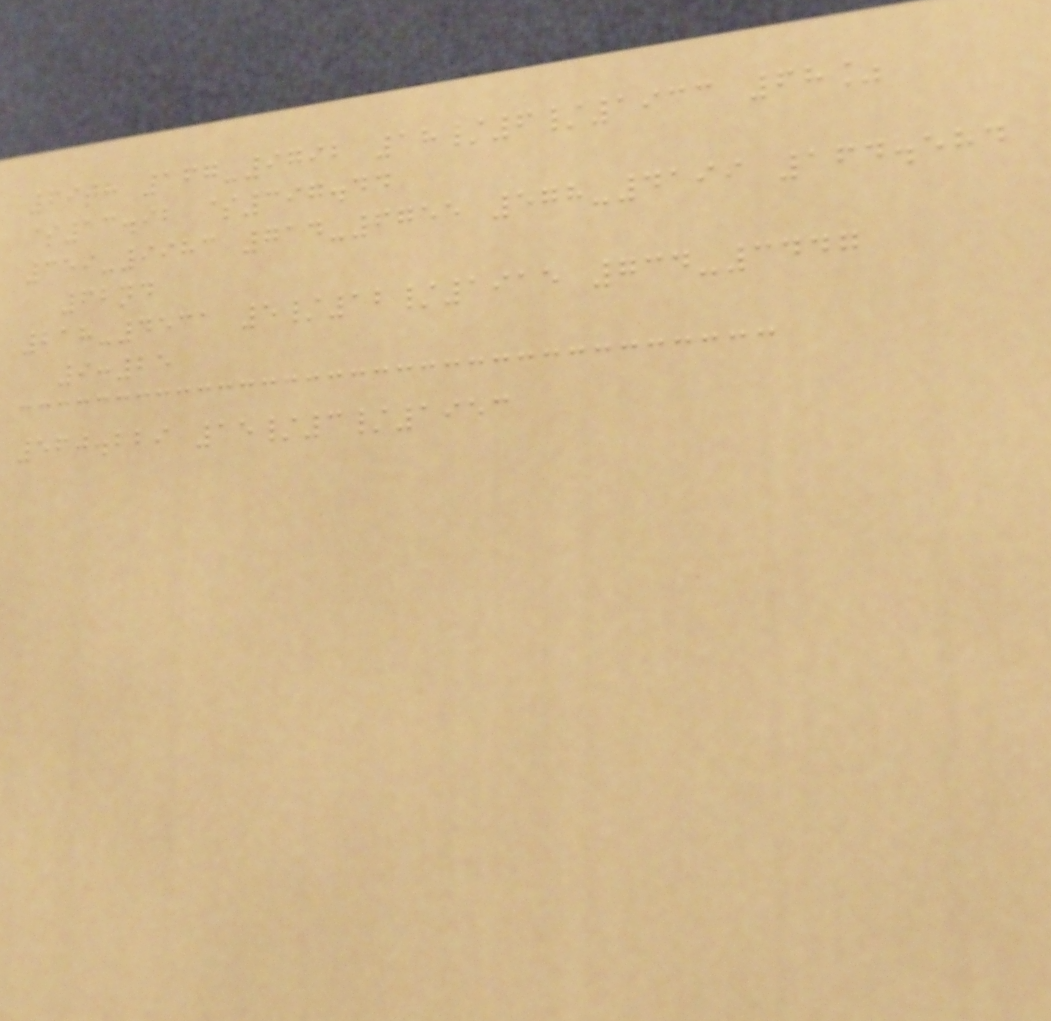69th 167-9792 18/6/1933 68%
$13.92 $397.44
359-9983 714-6755 578-4199 164.584
62nd
218-4531 5/12/1915 734-3447
9:25
560.229 15/3/1953
